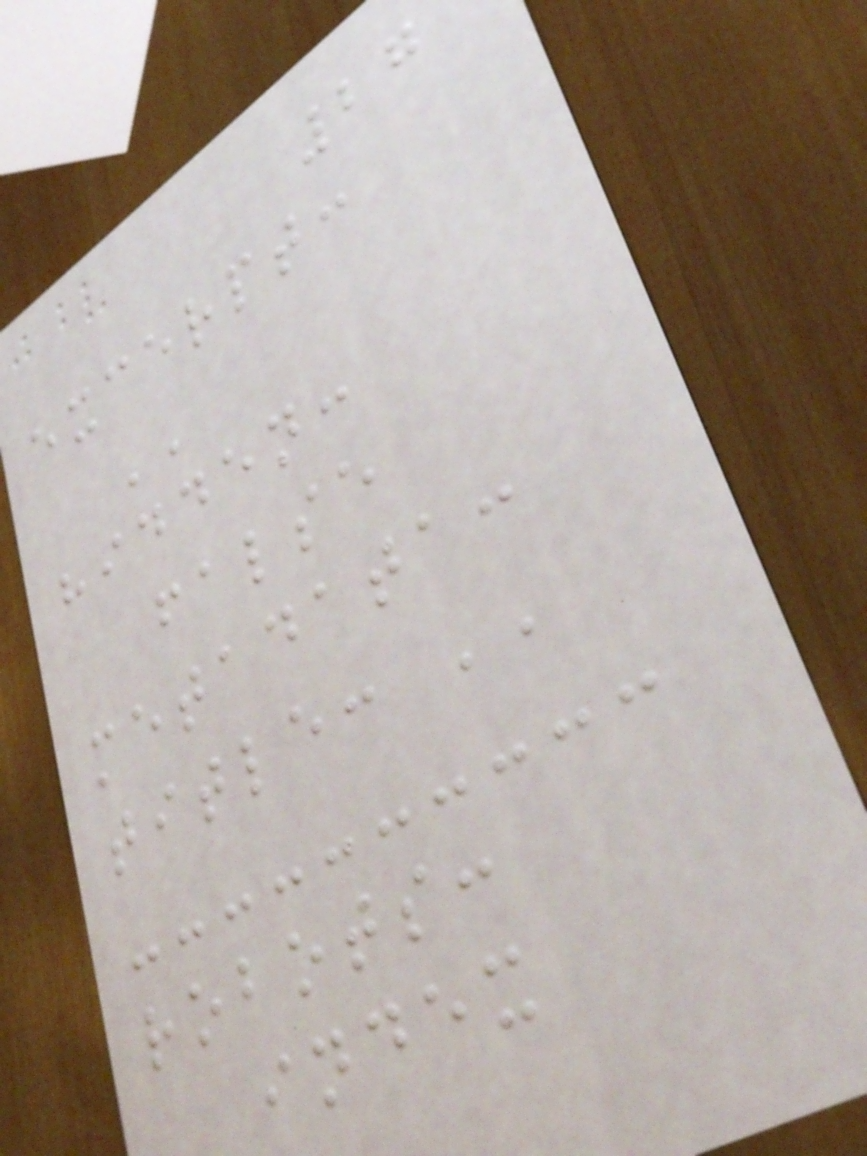27
excerpt:
''
hidden:
false
metadata:
title: ''
robots:
index
